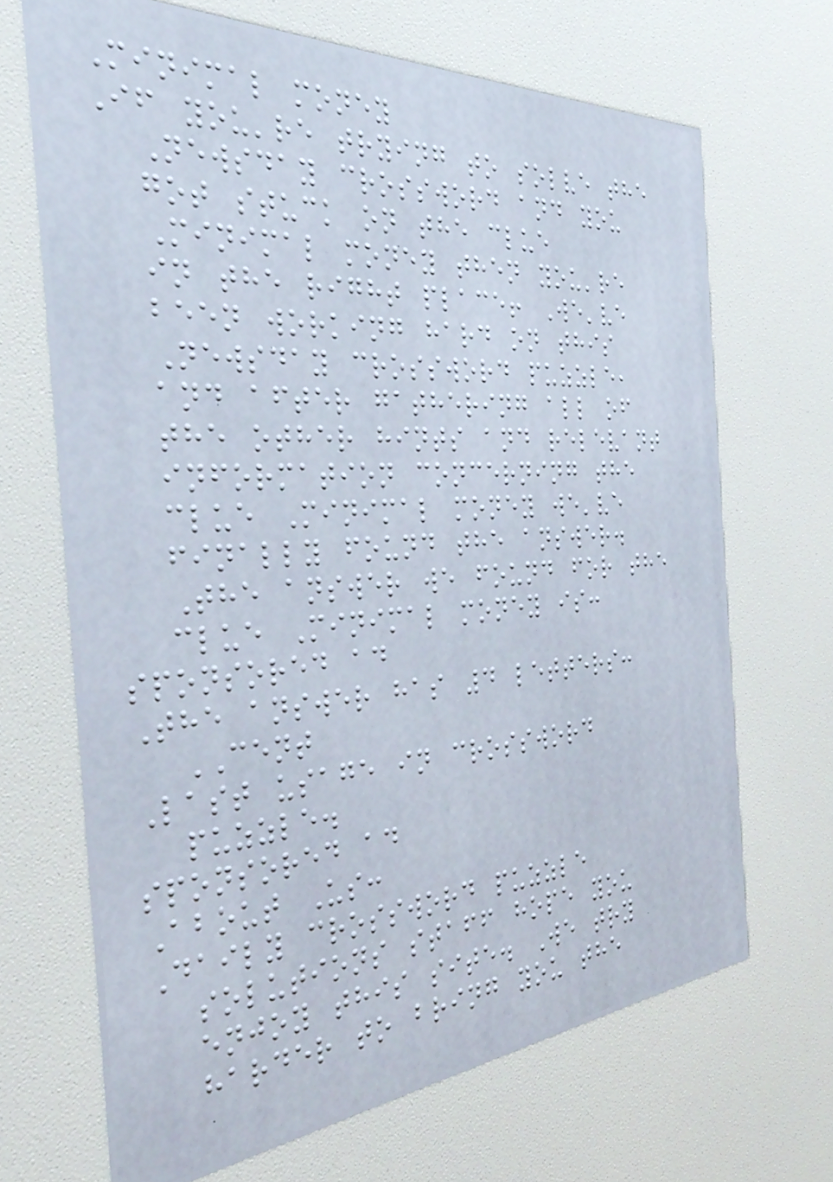Minimal money
If you're trying to solve the
Newsday crossword and you
got stuck on the clue
Minimal money then you're
in the right place! We've
been working hard on this
Newsday crossword puzzle,
and after gathering all of
the other hints and relevant
information concerning the
clue Minimal money we've
finally found the answer.
The answer we found for the
clue Minimal money is:
sponsored ad
The answer has 4 letters:
CENT
Last usage in crossword
puzzle.
sponsored ad
About Us:
Daily crossword puzzle
solutions staff hope you
enjoy this site. We try
harder to bring you the
